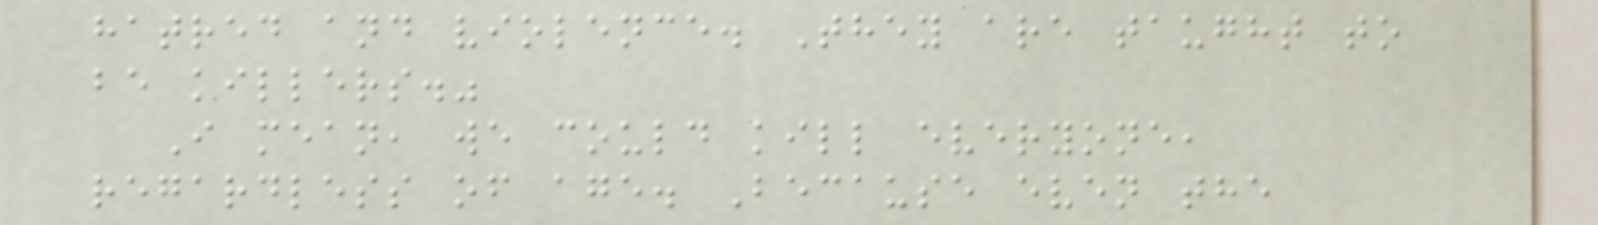hatred and violence. They are taught to
be killers."
I mean, we could kill everyone,
regardless of age. Because even the
